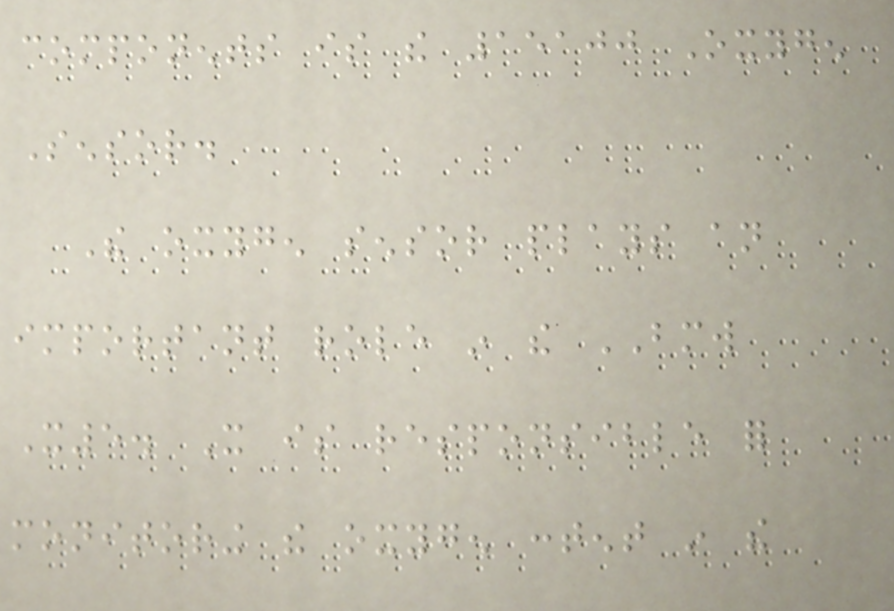components is the 15100 Oxygen
Sensor.
The oxygen sensor plays an
important role in the BMW
X5. It is responsible for
monitoring the oxygen content in the
